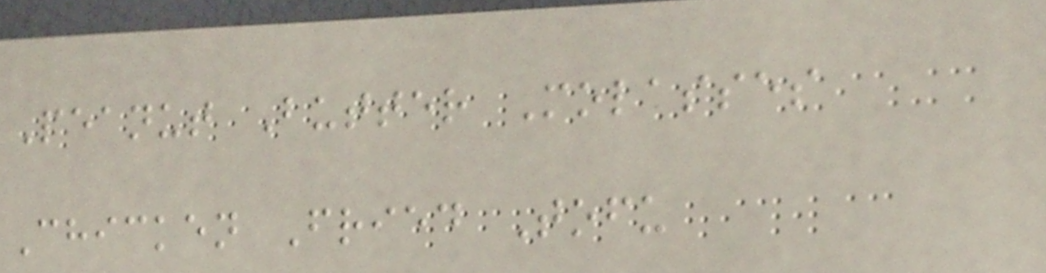Peanut Butter Molasses
Chicken Fried Tofu
